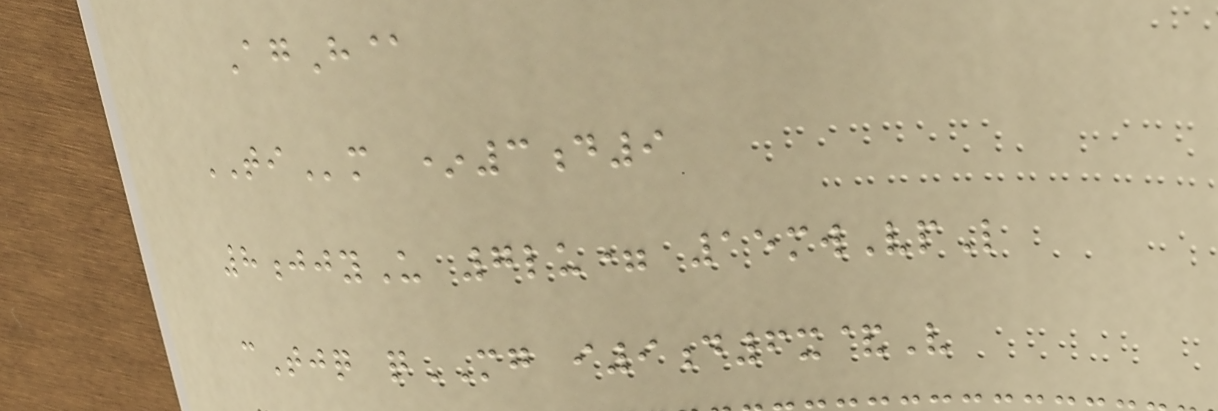AgH@
TIm *3d9
8jjyU 7lu= 15mwVpL
cTjq qMG i9d6x&V
